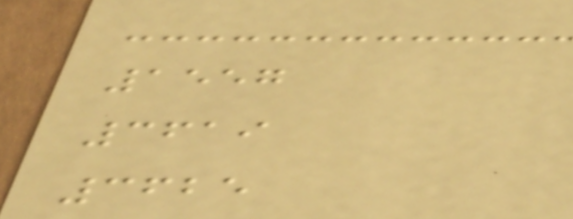1557
3619
3625
